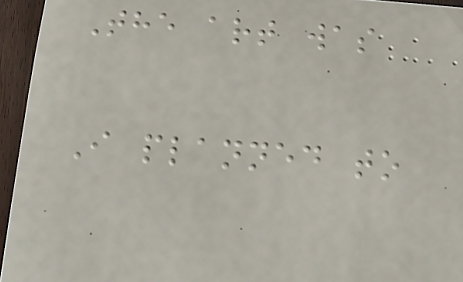The art was
I planned to
